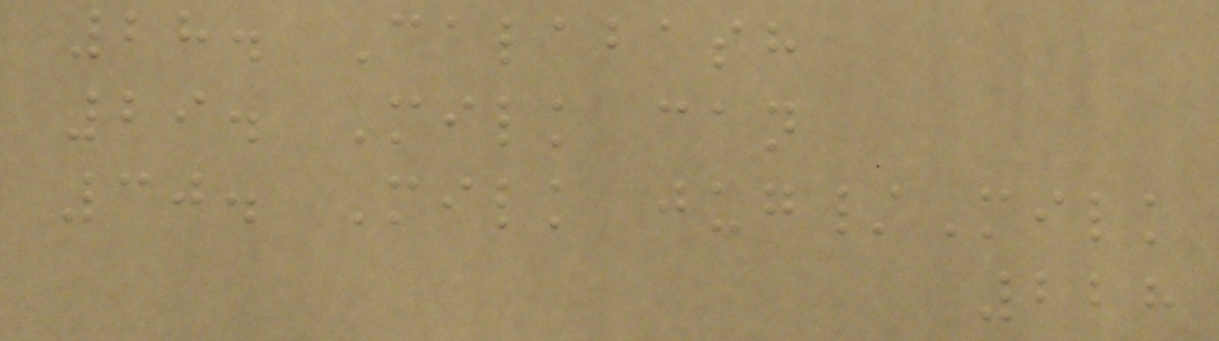28. Calabash
29. Milk can
30. Milk jug/Milk
228
